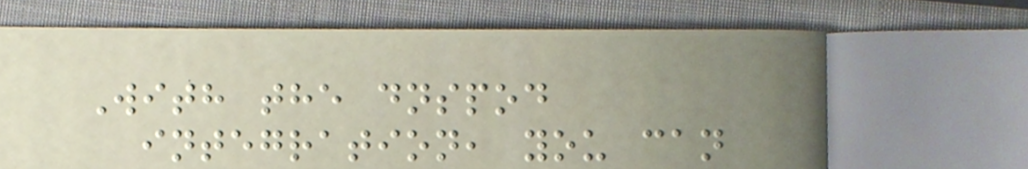With the dnspod
integration, you can
